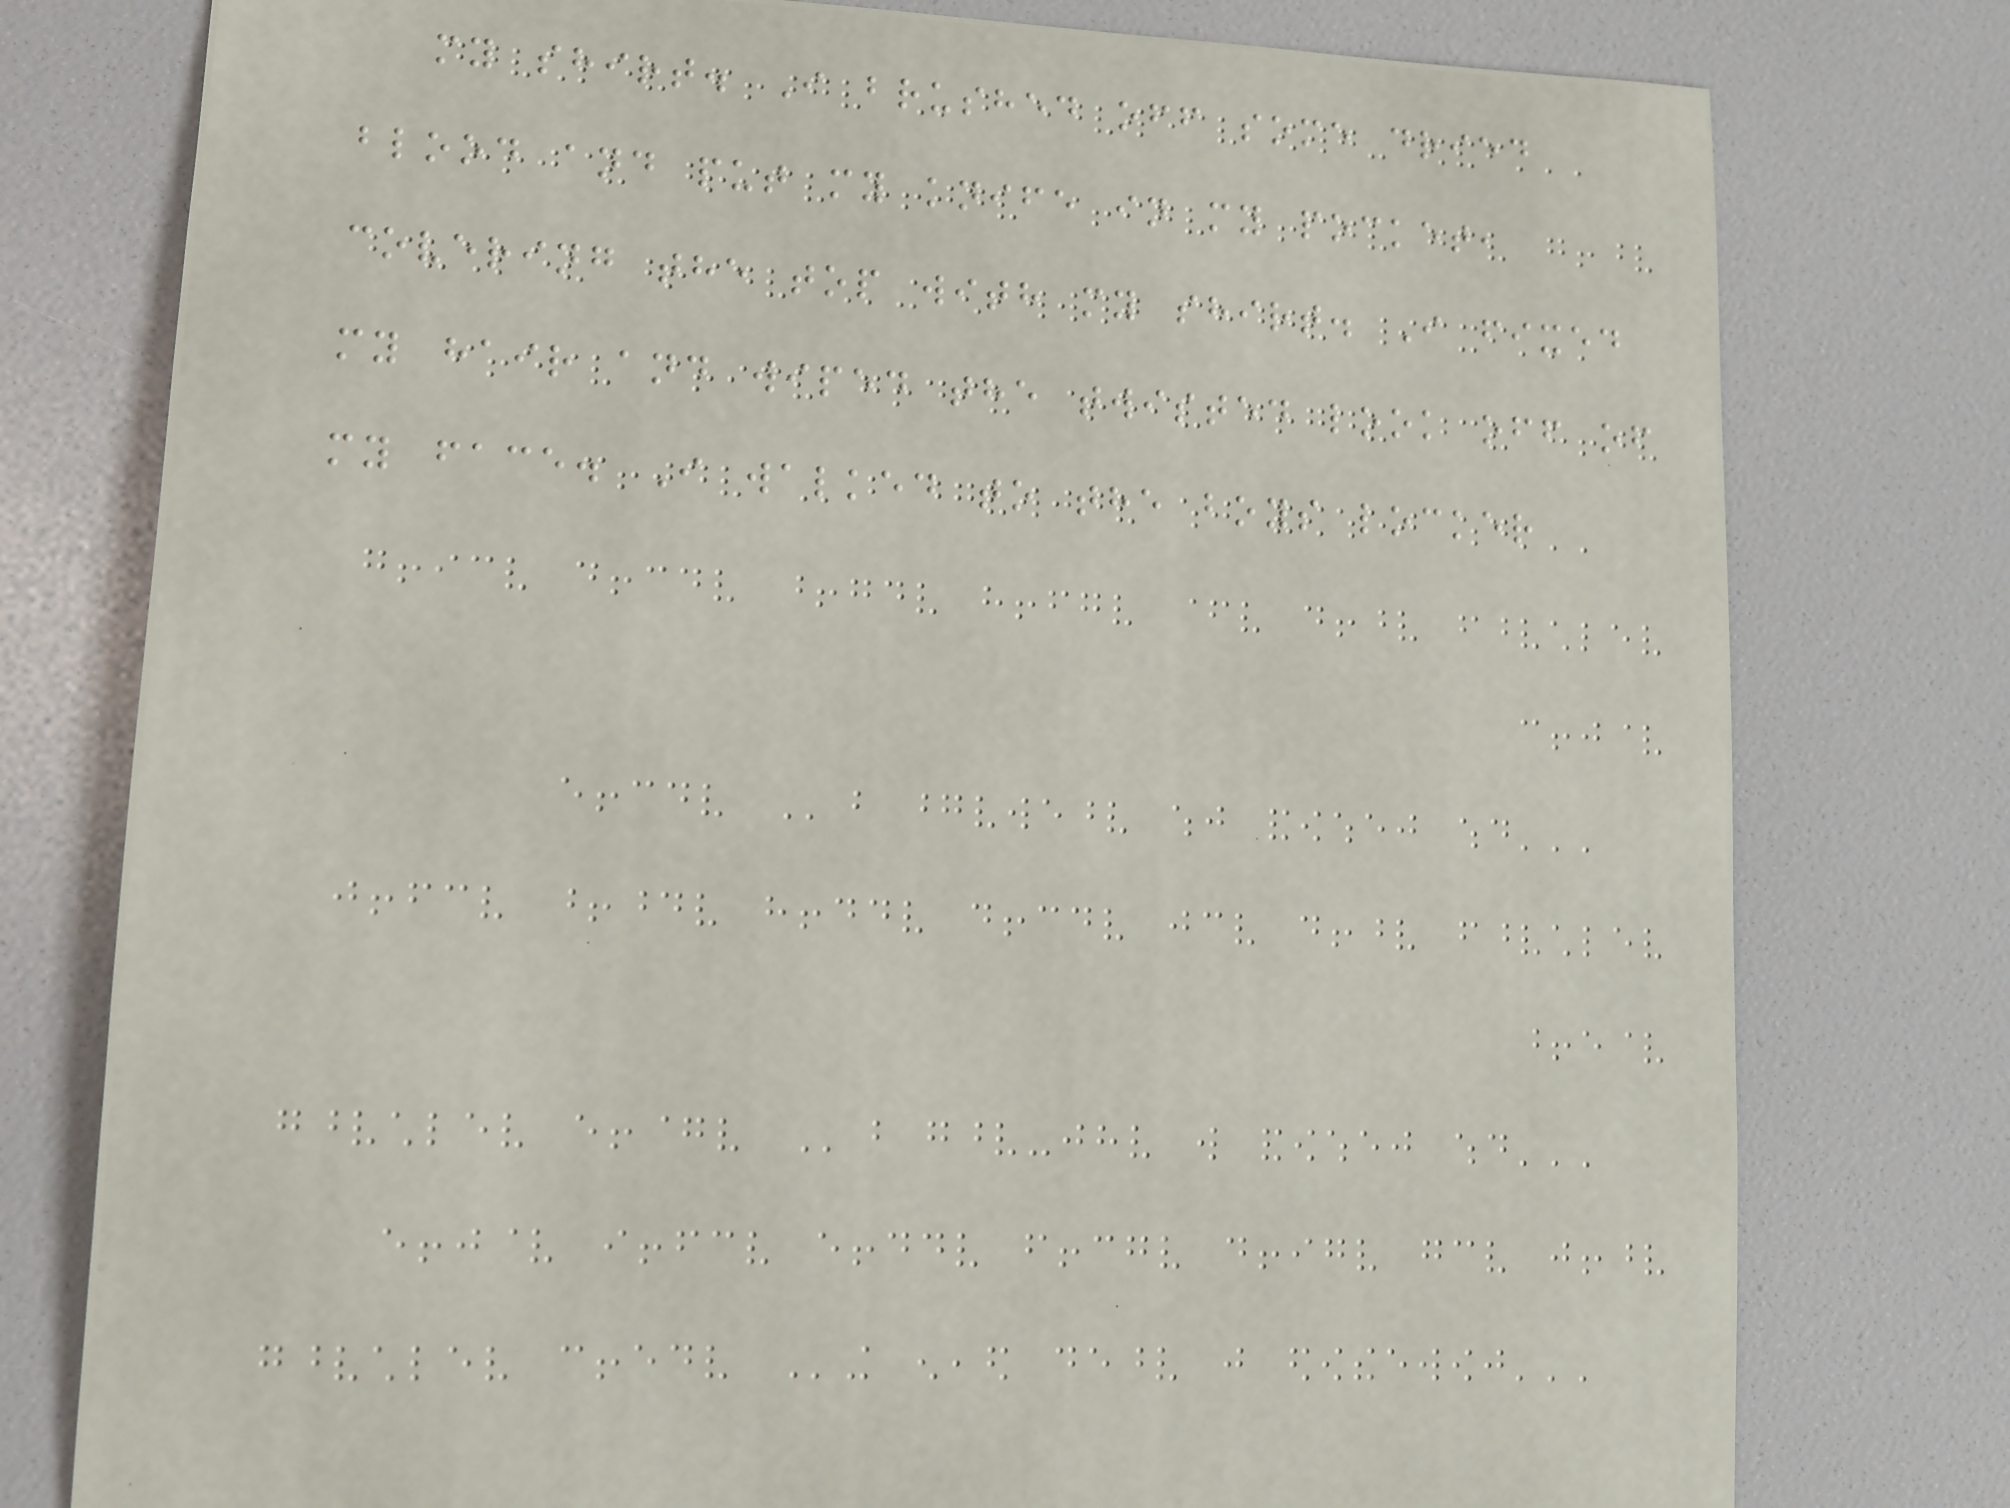my shirt. I brushed off some dried
blood and put my knife in my pocket,
covering the top with my shirt. I fixed
my hair and wiped the twisted look off of
my face. I walked to the boys locker
